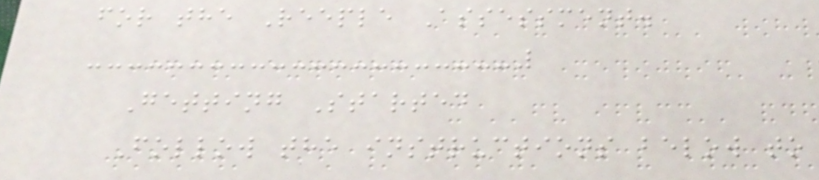for the Reeple Assessment.
Getting Started
Follow the instructions below to
